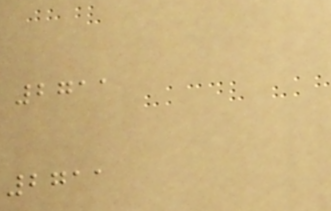2711
2711
